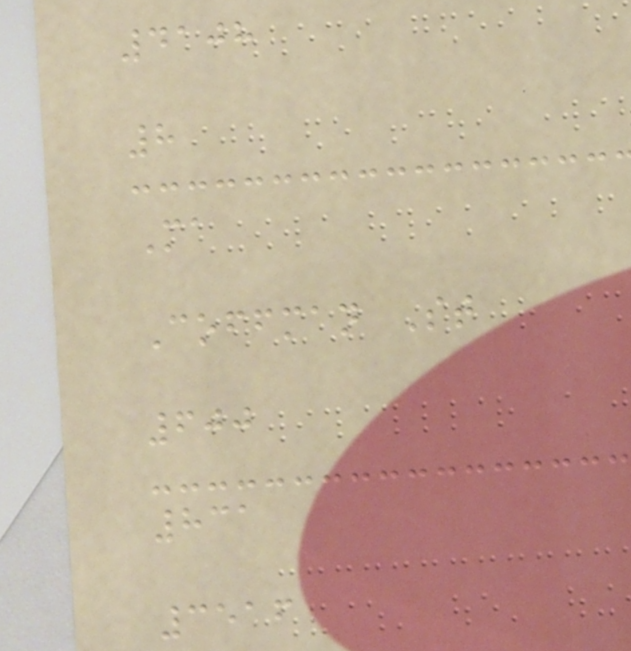4108
8
Ma
Coffman St
600
831
3516
